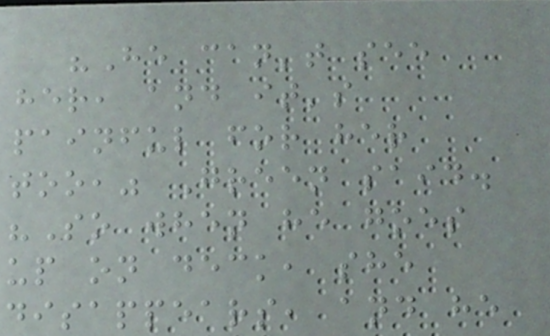"He can't see
her, and it's
painful for her
too," Green said.
"So when he goes
up on deck, she
disappears, and he
